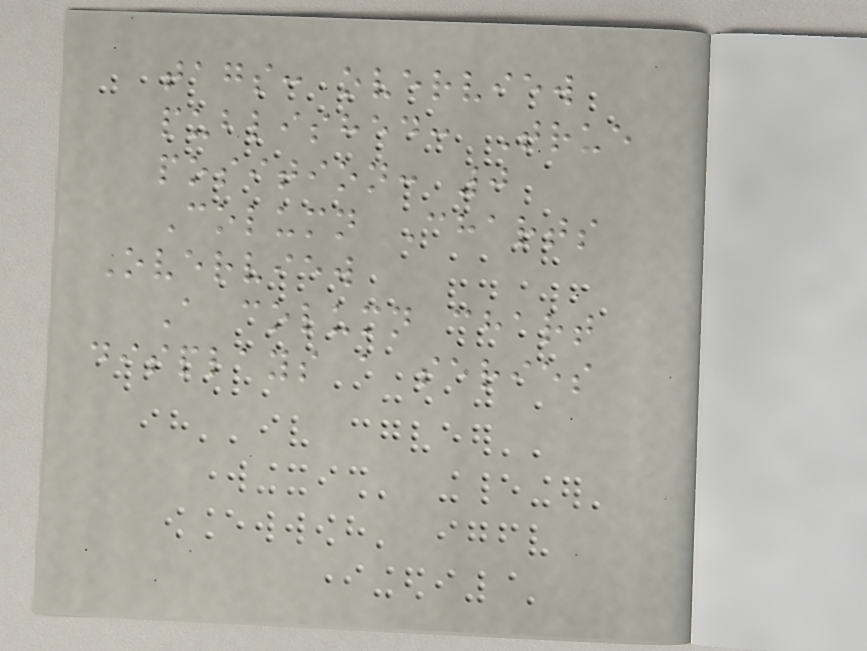tags: overview
published: True
position: 0
Column Charts
Overview
A column chart
displays a series
